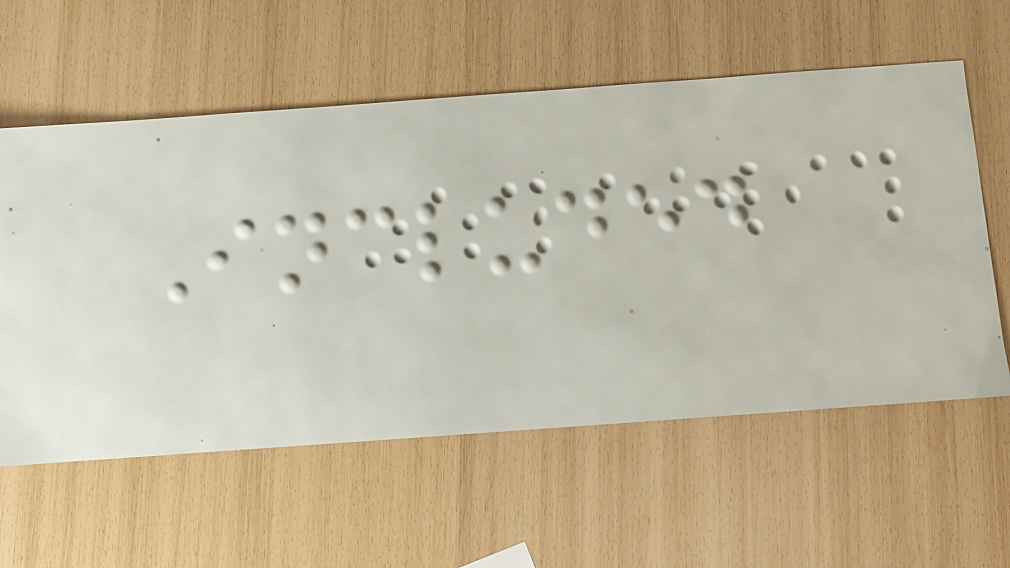Included
